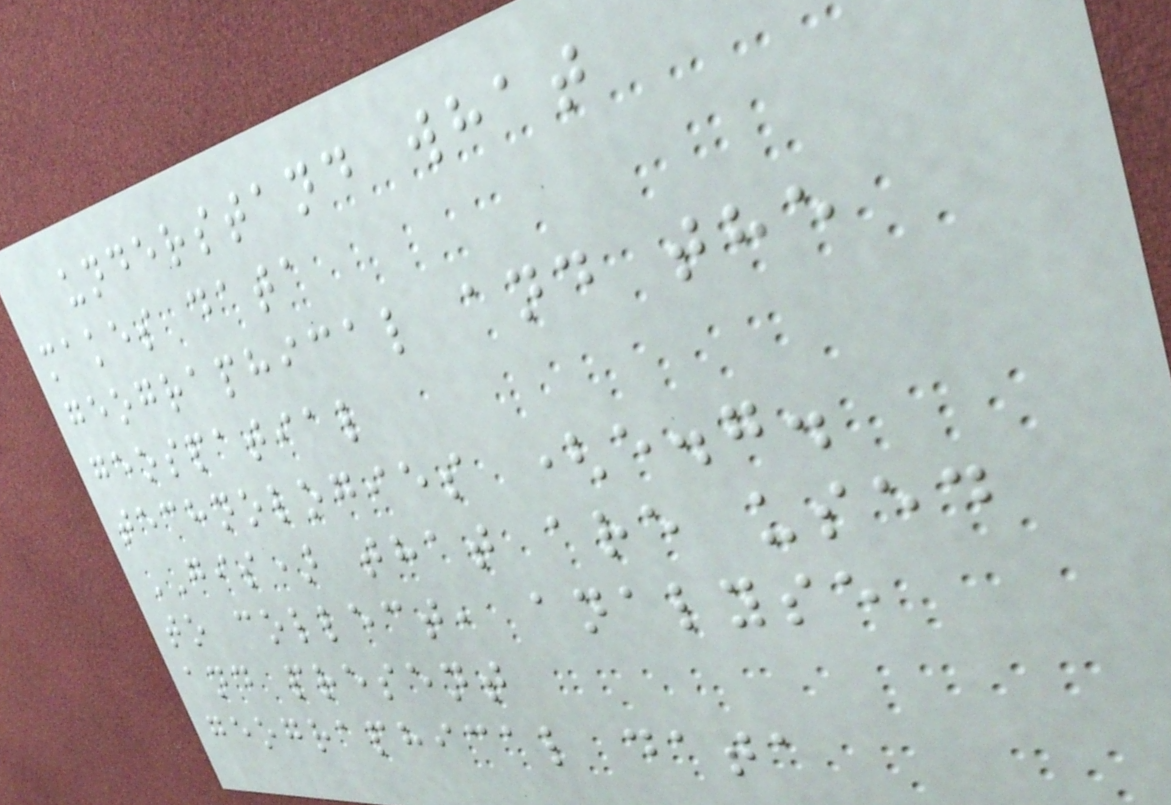understand what
makes data
geographical and the
geospatial
technologies (e.g.
GIS) that are used
to collect, analyse
and present
geographical data
